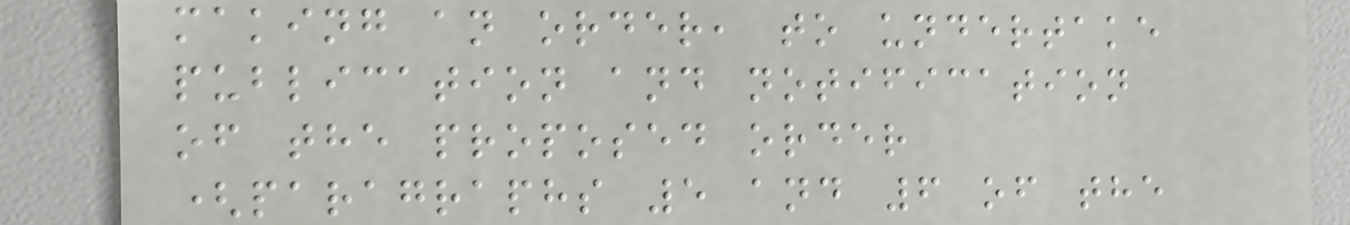making an order, to undertake
publication and notification
of the proposed order
(paragraphs 5 and 6 of the
